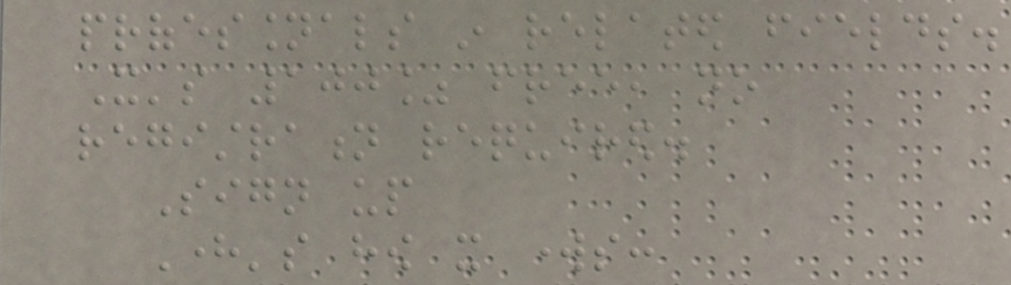professionals in related fields.
It's 100% free, no
registration required.
Sign up
Here's how it works:
